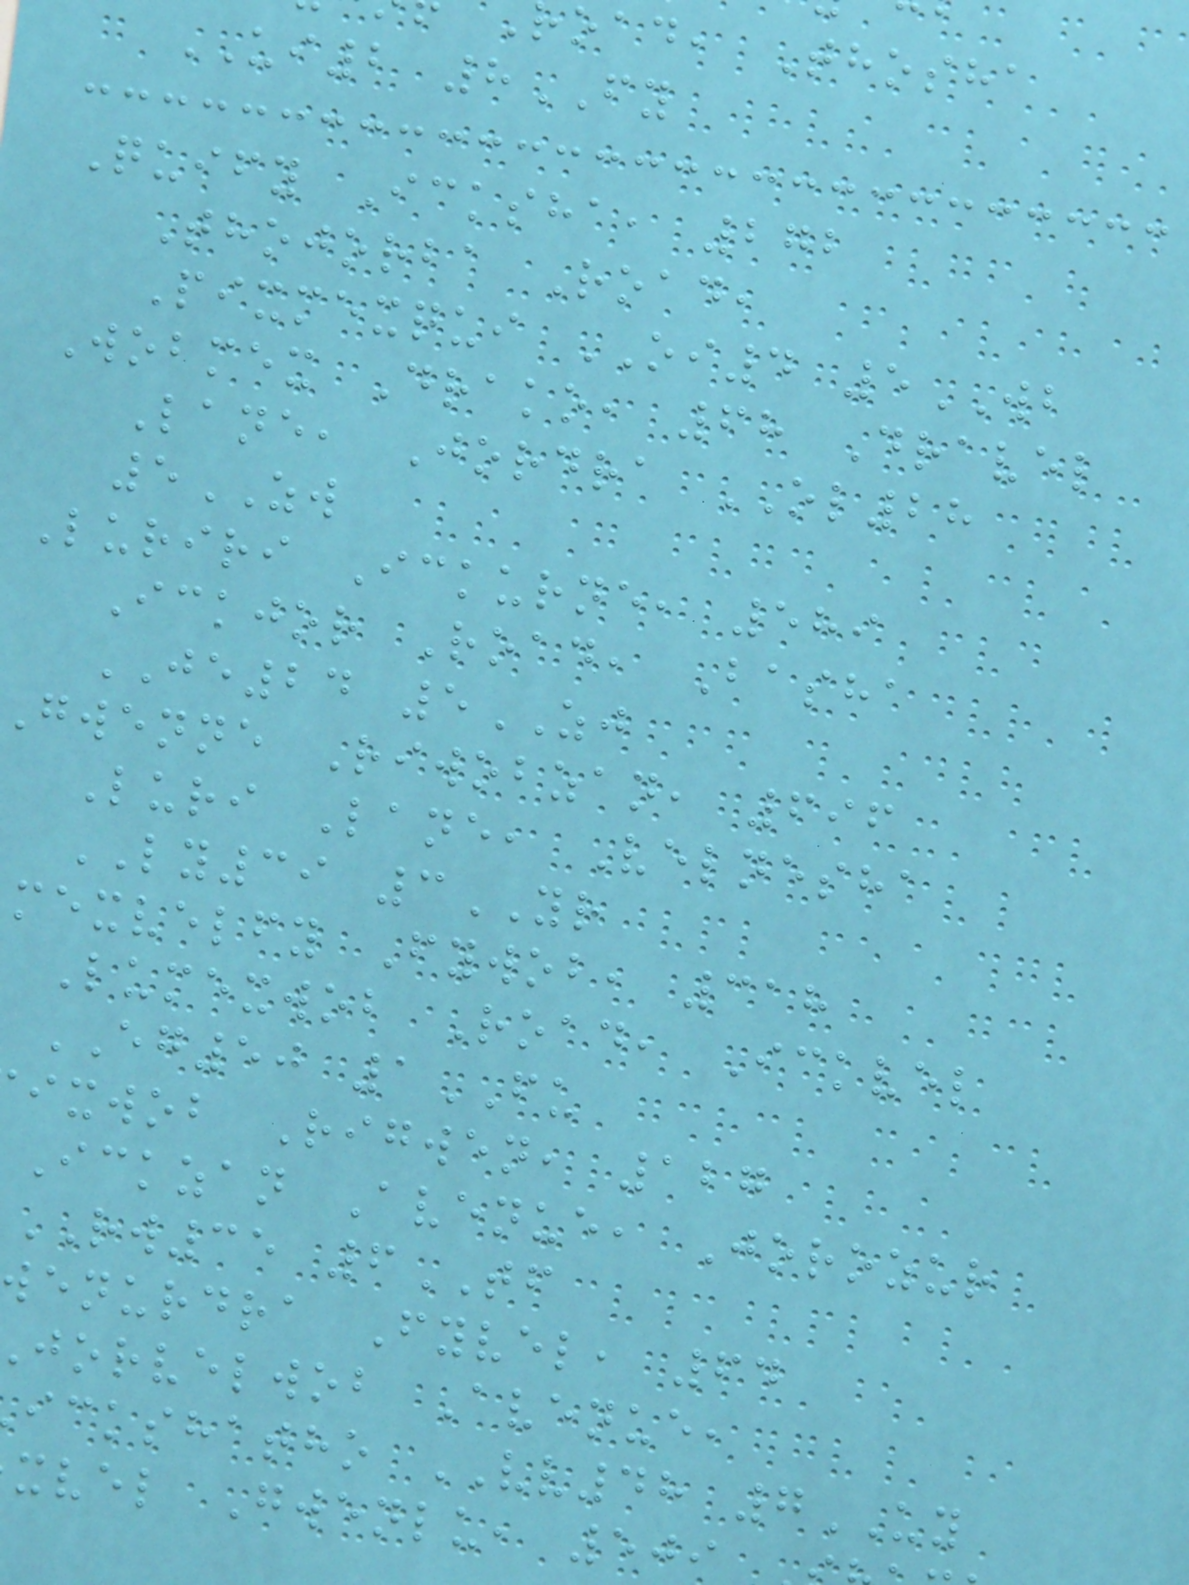oad, Thosha
UI2 8FY
Quify Icksha, 272
Thojorba Road,
Pixmexqui OI4 5WB
Wobmex Drako, 68 Dravel
Lane, Jordra OL28
5ZW
Luriri Ickurne, 589
Ickjor Road, Basha
JE24 5ZJ
gwenne Riwobzan, 696
Luri Lane, Velnesha
LY39 3YR
mexvelfy Fywob, 318
Lumexwob Road, Ickvel
EG50 1FU
ixwob Rigwen, 127
Ickzan Avenue, Jorozur
RW35 6TF
enurdra Fyvel, 64
jorvelwob Avenue,
ickshatho VV48 7UY
xvel Gwenlu, 509
